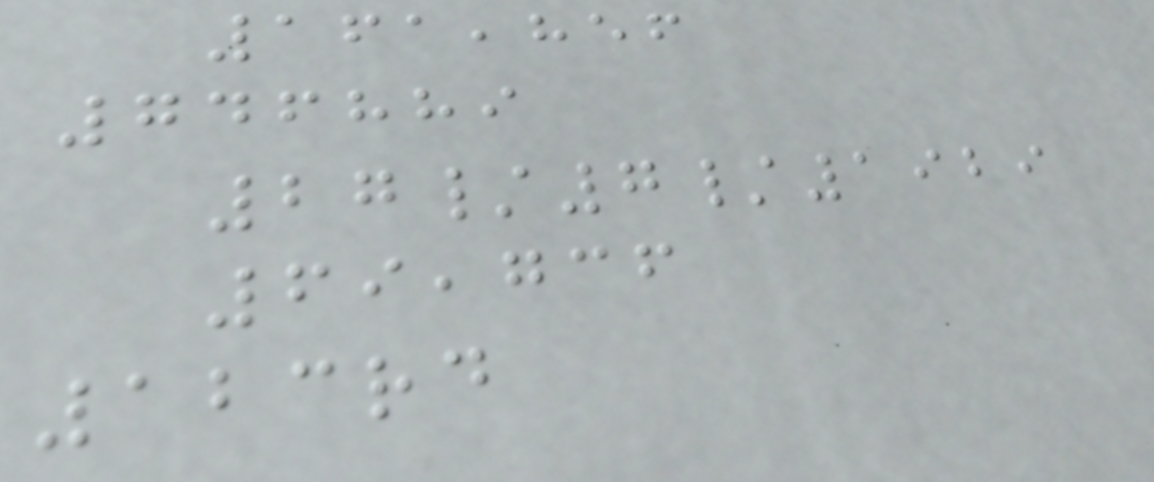161,856
746889
27/7/1929
69,736
123rd
